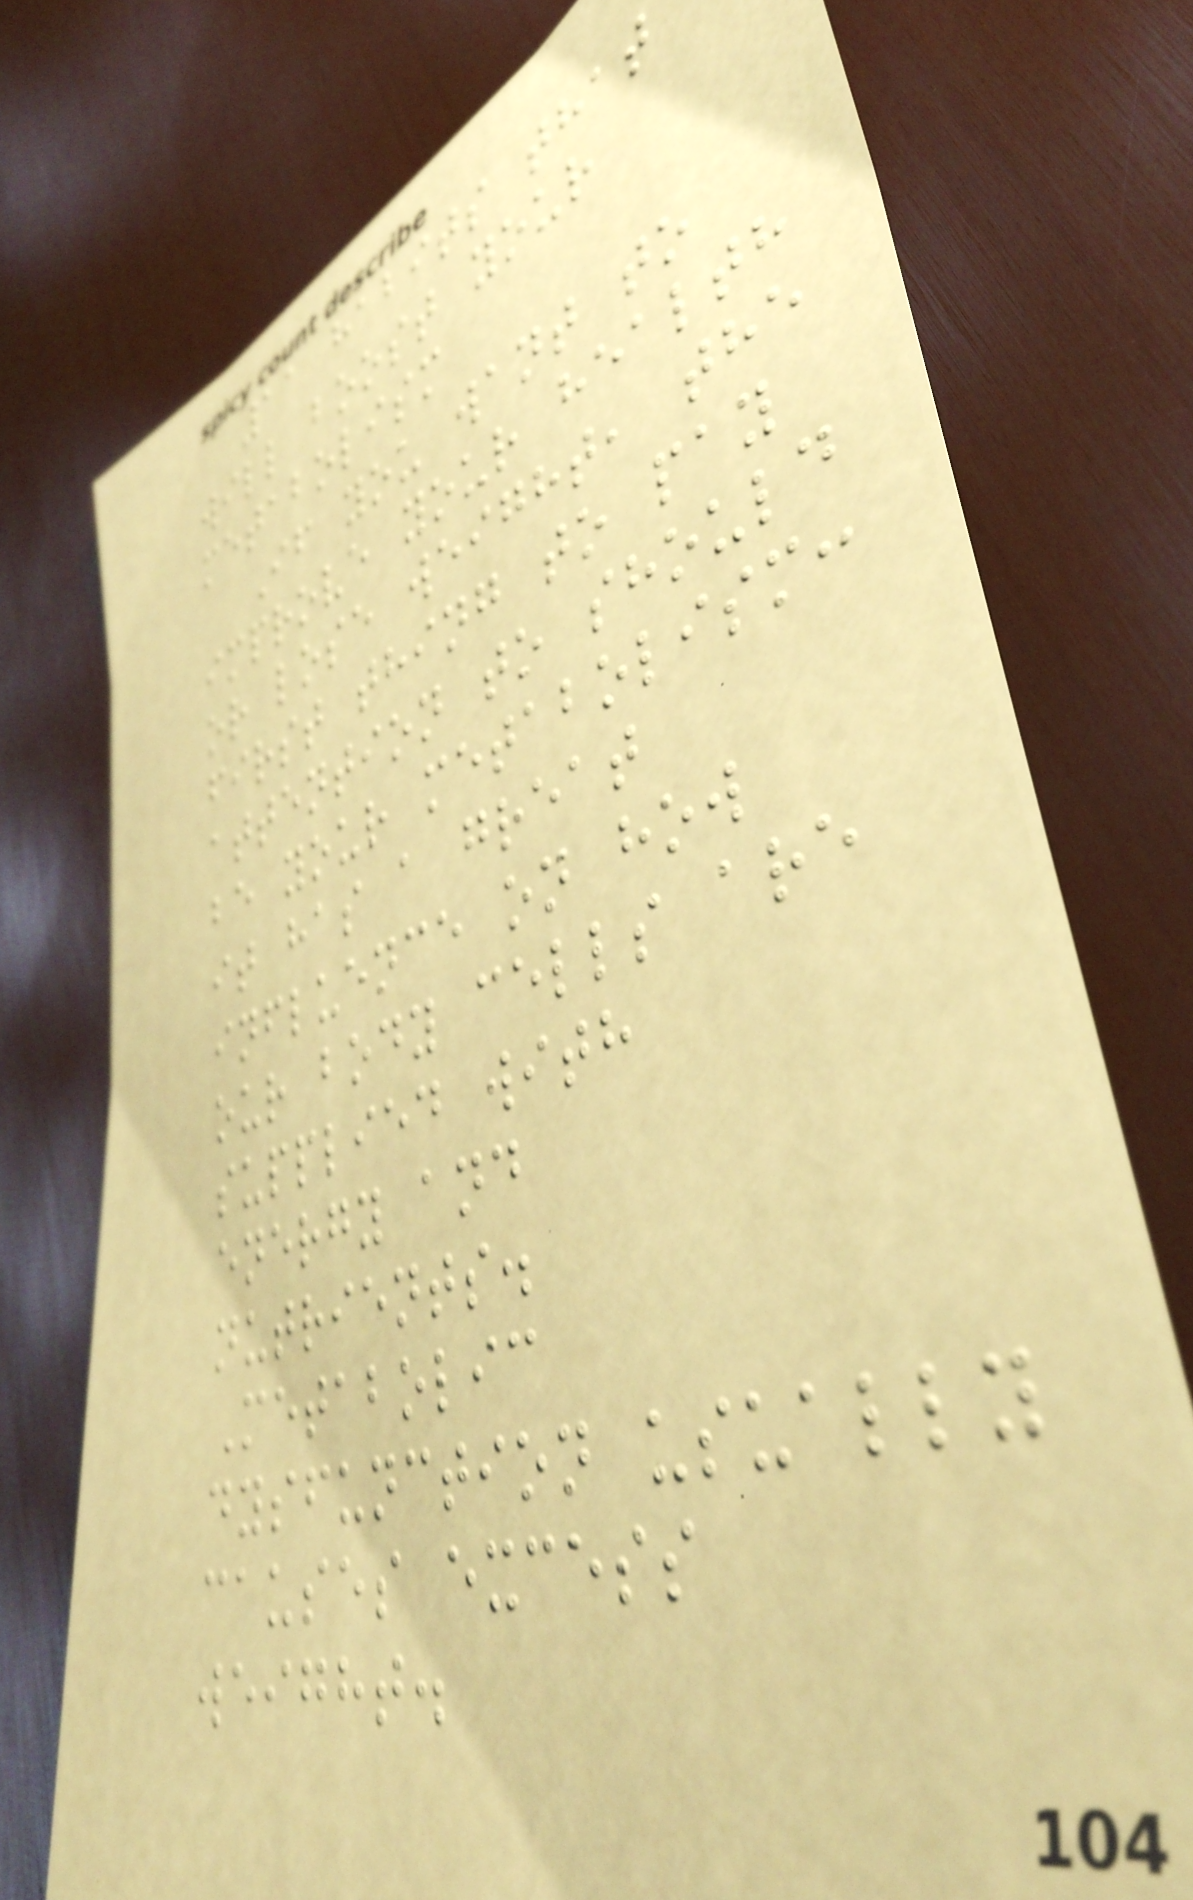11 habits that
will boost your
metabolism
If you want to
improve your health
or lose weight, the
first thing to pay
attention to should
be your metabolism:
it has a great
influence on how
our body cells are
supplied with
energy and
nutrients.
Metabolic
dysfunction usually
causes excess
weight.
